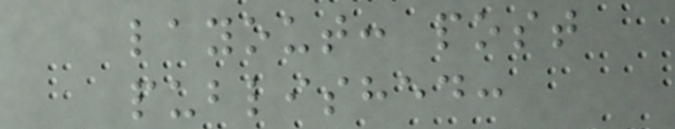layout: post
published:
